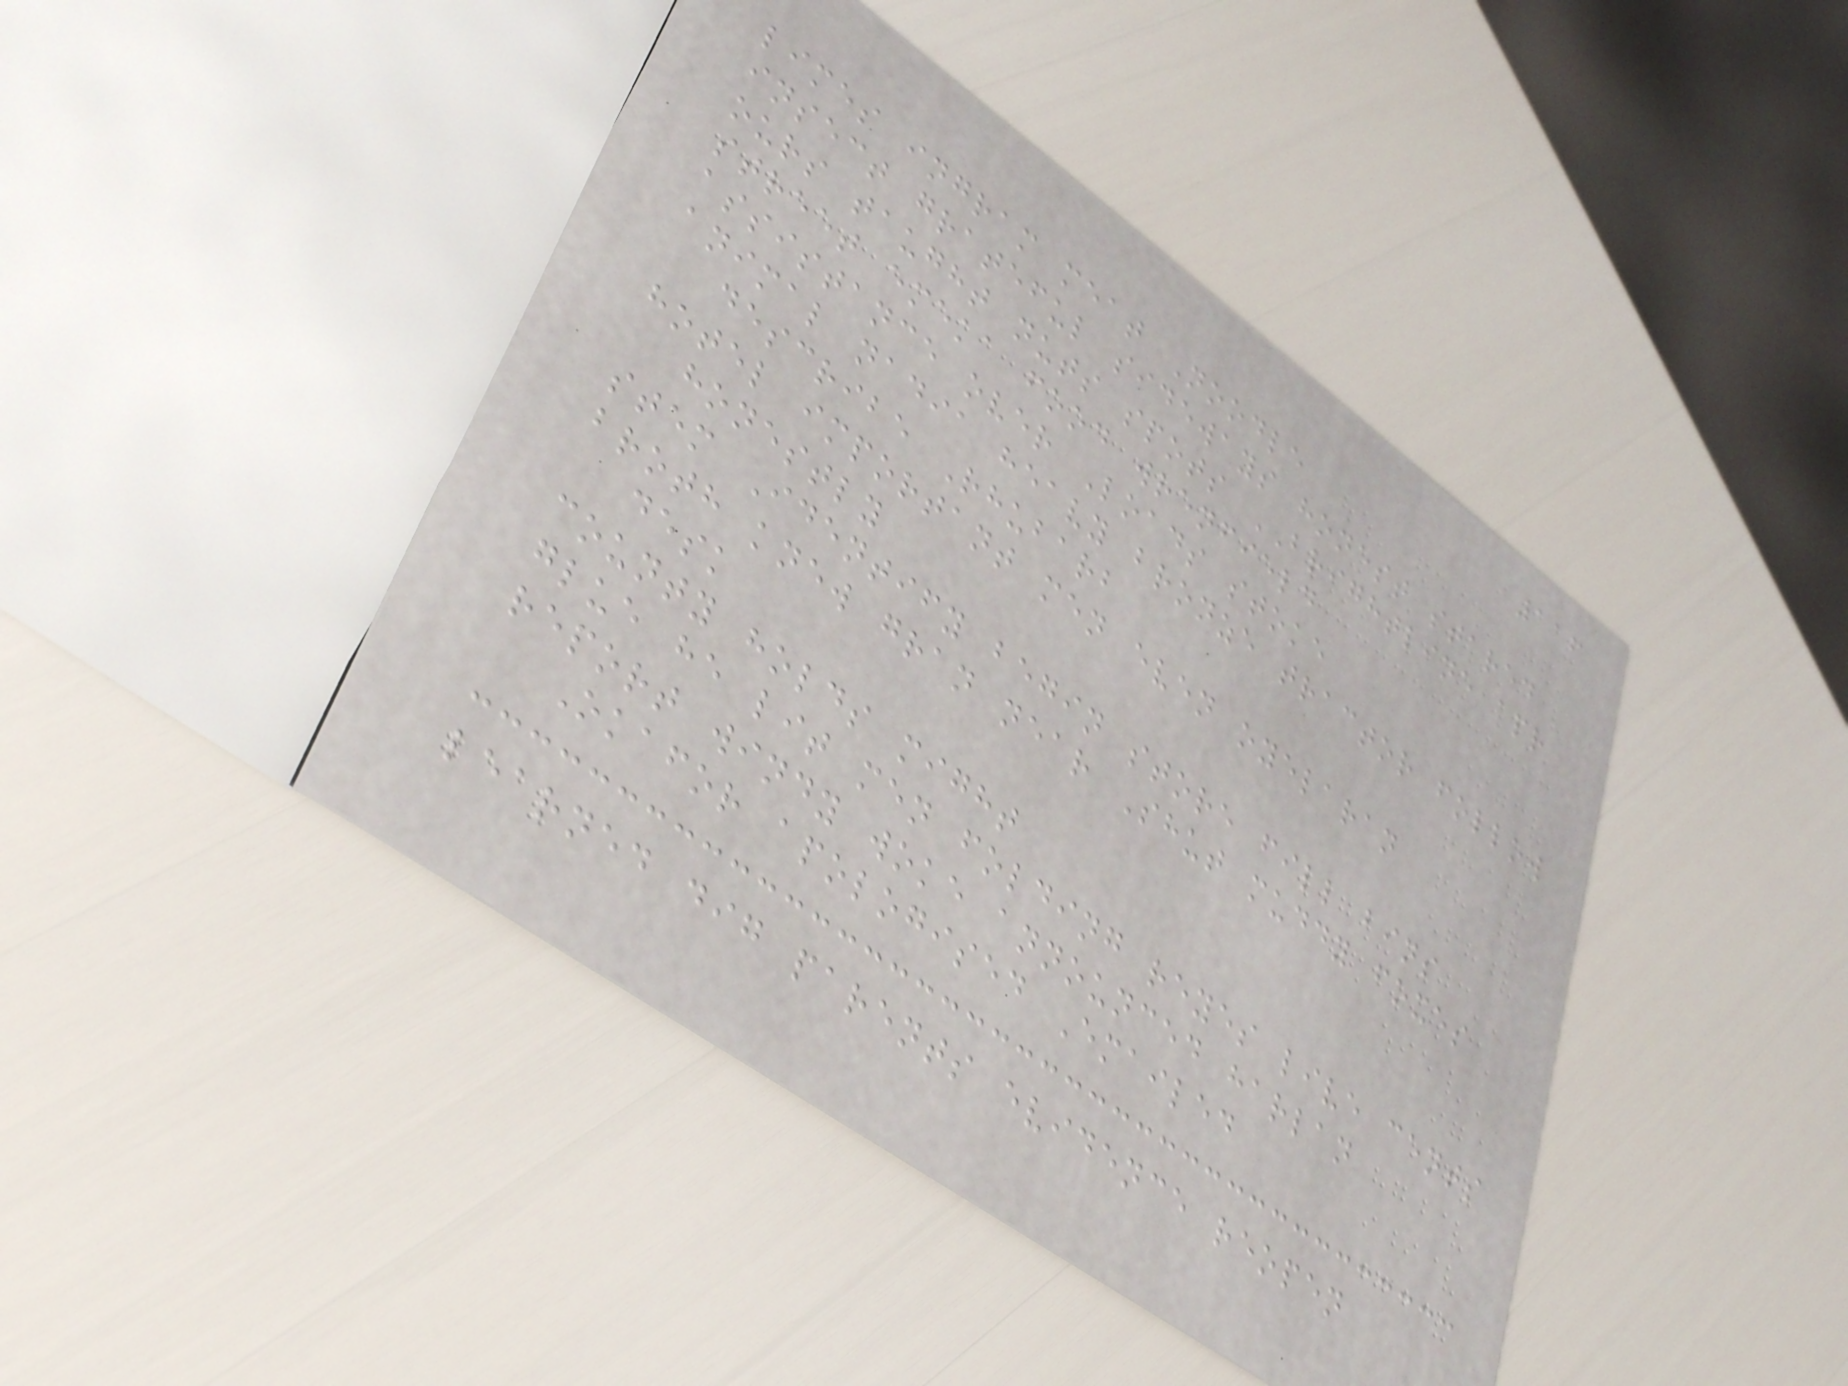116
limes ingram meat Noodle
insect grateful sideways honest stared
ours taught nuts spots BRIGHTLINE apr
street emeka food wrenfield
assistance over Loads stoke
animal nadia heavy bronze tractor follow
describe Rhubarb
hotel important men even oyelaran
honestly
stem Identify begin store fill bins
broth knew gran near Shut muddy foxes
desk
county holds might
glue he lit men folding reyes live cents
report windy woke announced harlan
Okafor apologised Emailed
learned dig parents evidence reopen
